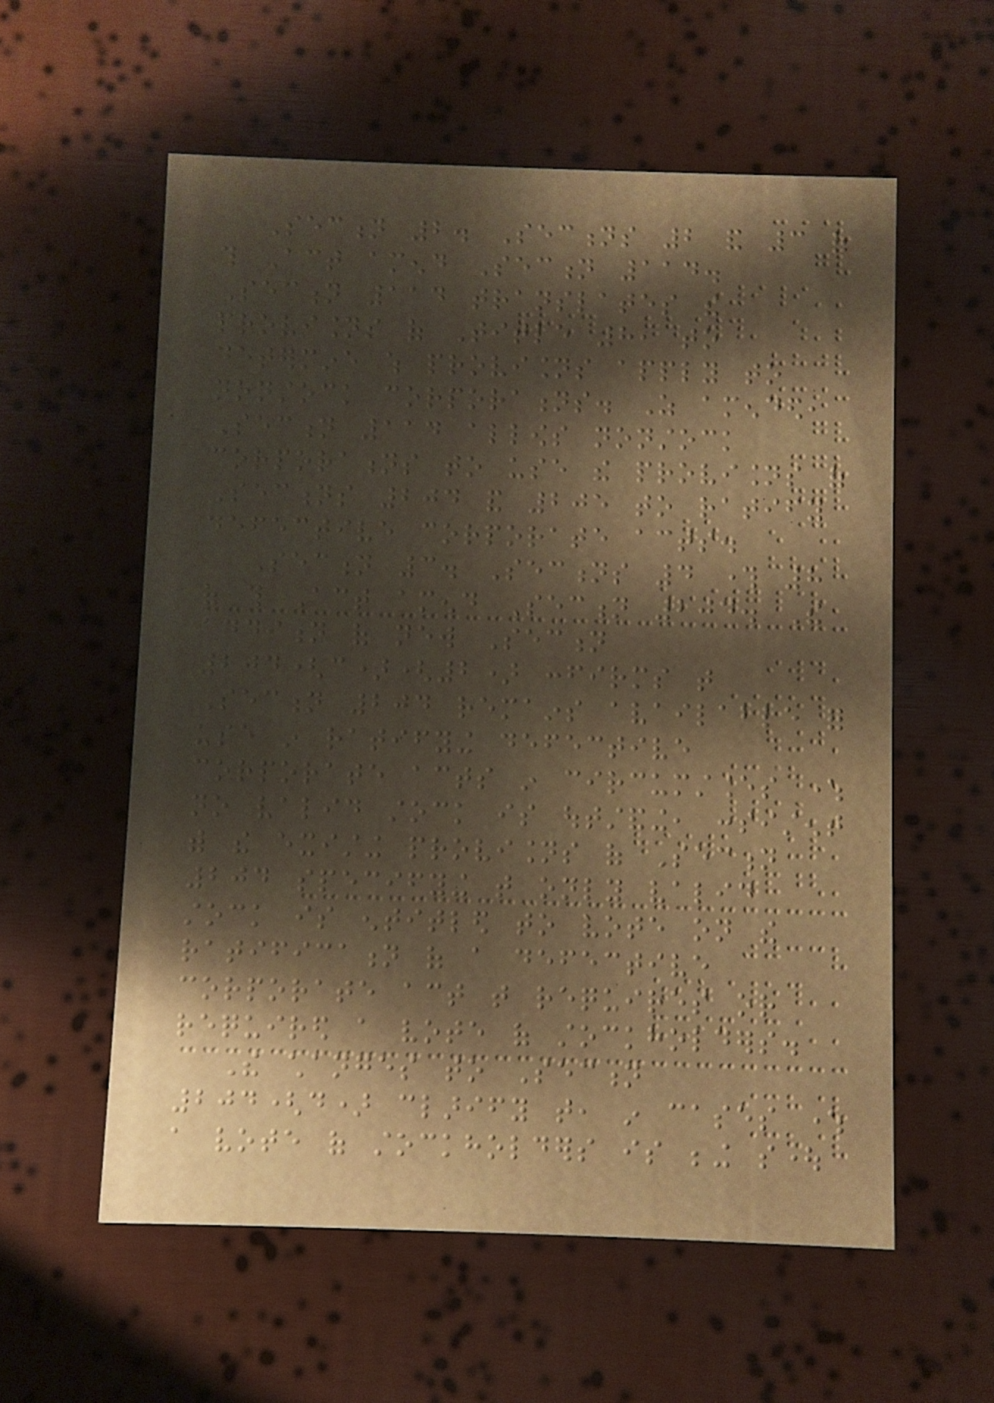Section 2. Sections 2 and 3 of
this Act amend Section 114.
Section 114 translates the
provisions of Title 8, to
determine which provisions apply to
nonstock corporations. As amended,
Section 114 allows nonstock
corporations to use the provisions of
Sections 204 and 205 to ratify
defective corporate acts.
Section 3. Sections 4 through 8
of this Act amend Section 204. The
addition of new Section
204(c)(2) confirms that
Section 204 remains available for
use in ratifying defective
corporate acts in circumstances where
no valid stock is outstanding, consistent
with the existing provisions of Section
204 specifying that only valid
stock is entitled to vote on the
ratification of a defective
corporate act that requires or
required a vote of stockholders.
The changes to Section
204(d) clarify that, in cases where
a vote of stockholders is being sought
